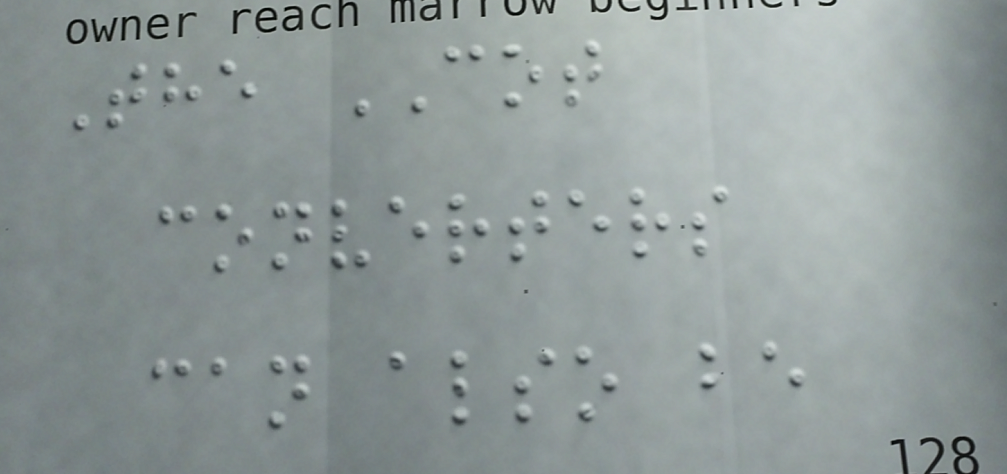The COT
converters
can also be
